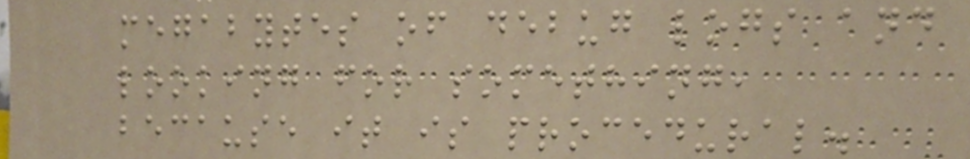megabytes of debug logs and
looking for something,
because it is procedural.
